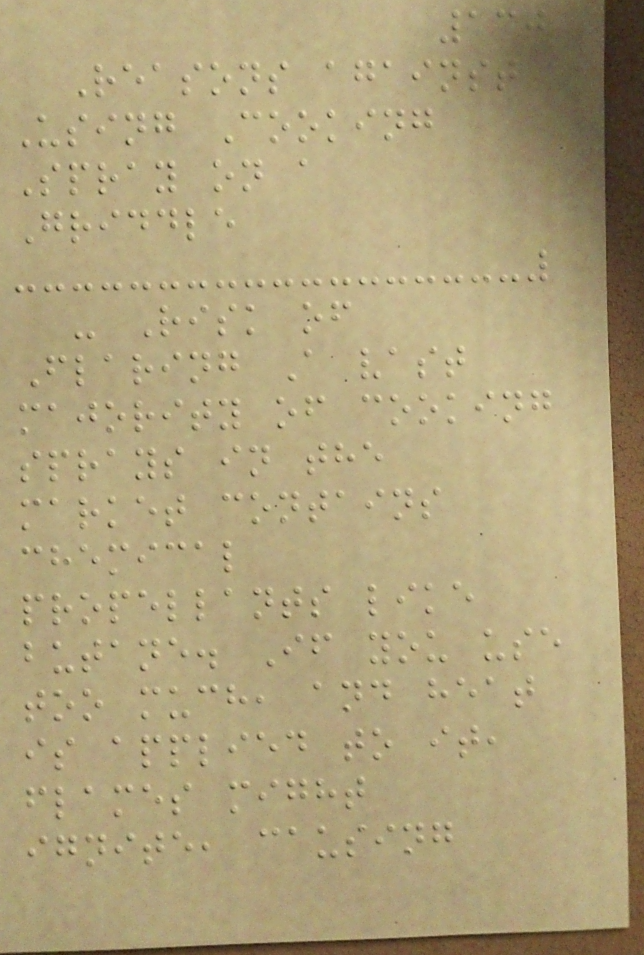130
Reasons against
Using Cooking
Spray on a
Griddle
- Risk of
Flaring A vast
majority of cooking
sprays in the
market contains
chemical
propellants like
butane. If you use
too much, and heat
is applied to it,
flames might
ignite, causing
